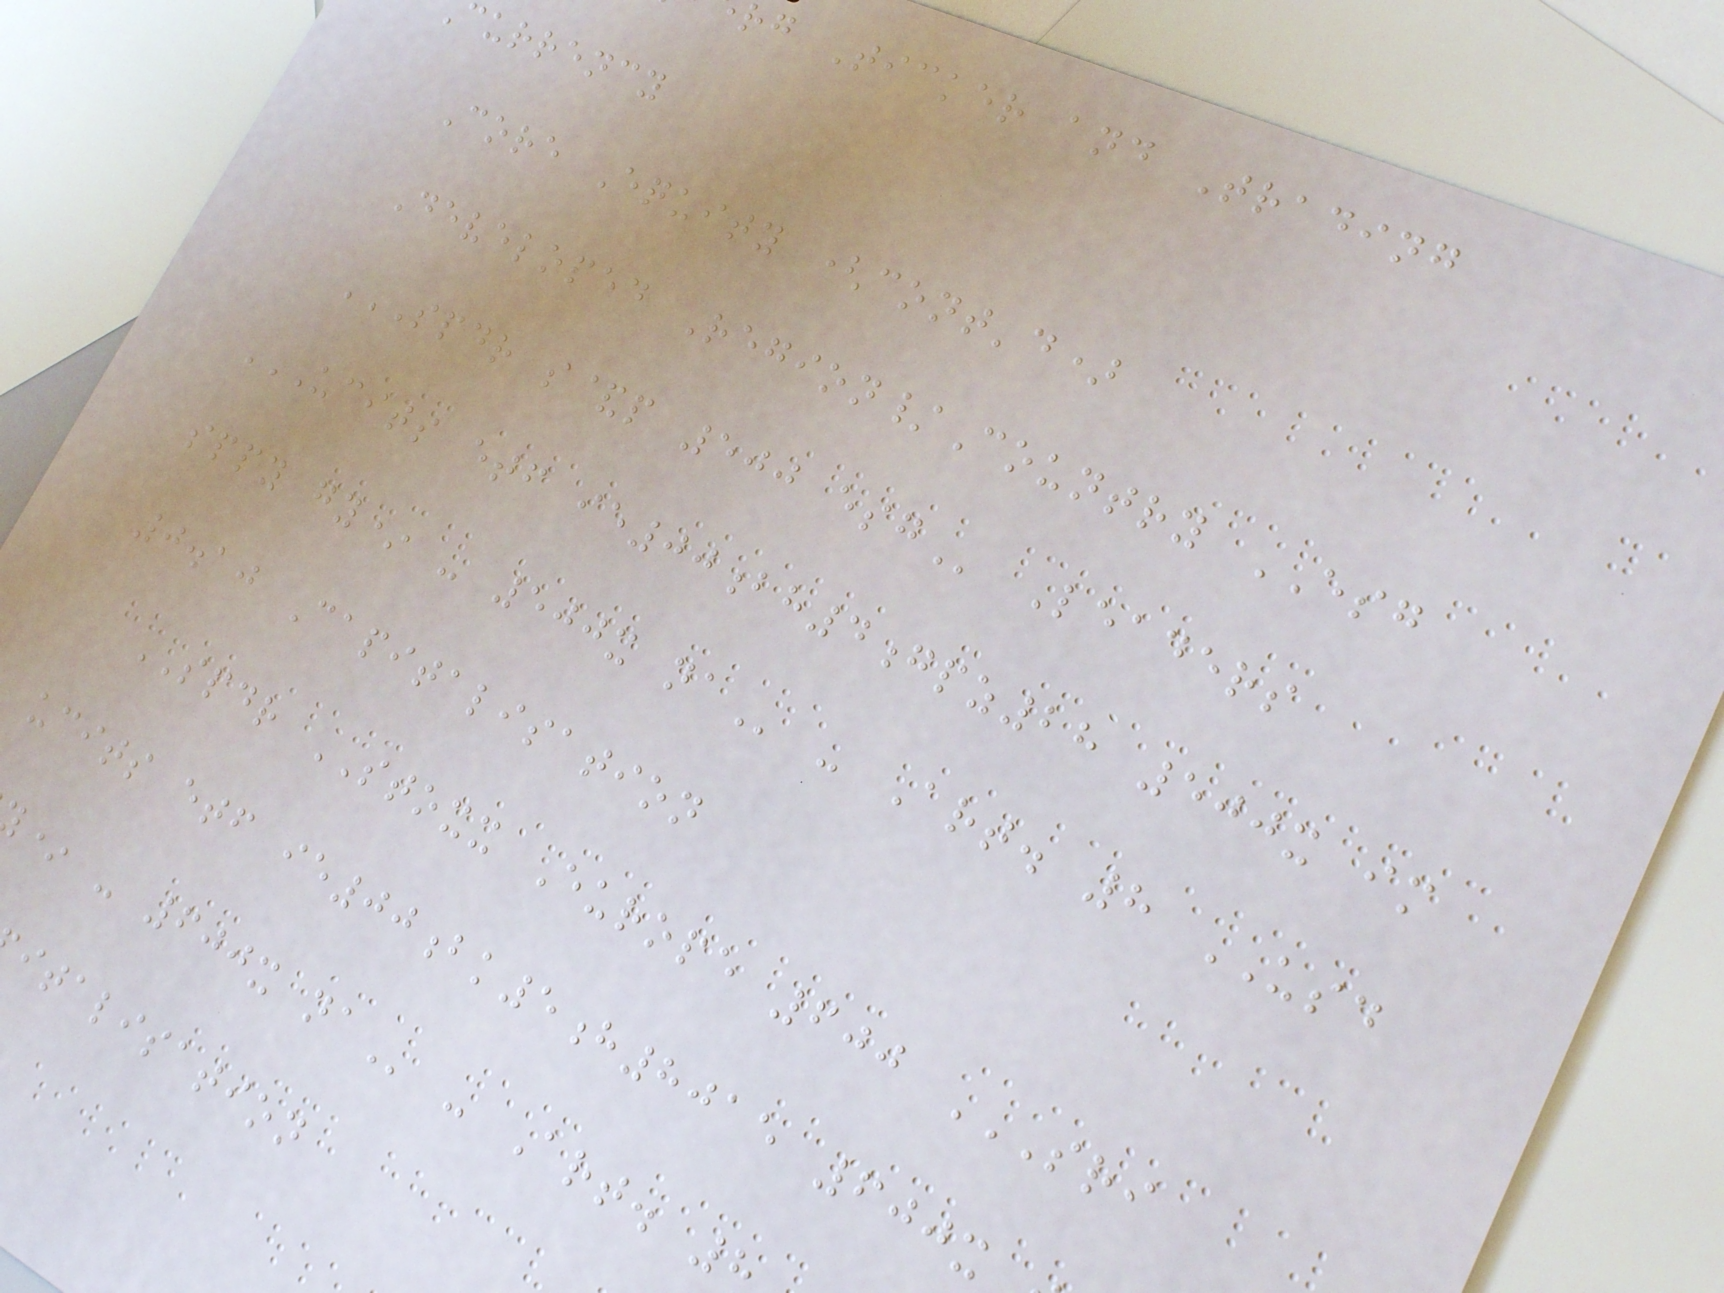rg Ticker and Trading
currency
Core Equity (cont'd)
Developed Region/Country ESG
SPDR S&P 500 ESG Leaders
UCITS ETF IE00BH4GPZ28 500X IM
sppy gy* - 500x
0.10 Capitalisation
SPDR STOXX Europe 600 SRI
ucits etf ie00bk5h8015 600x
* - 600x
italisation
